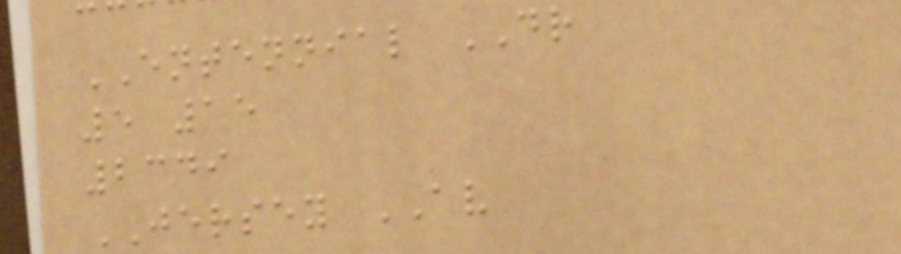ENTENNIAL DR
5 15
2349
JERSEY AV
